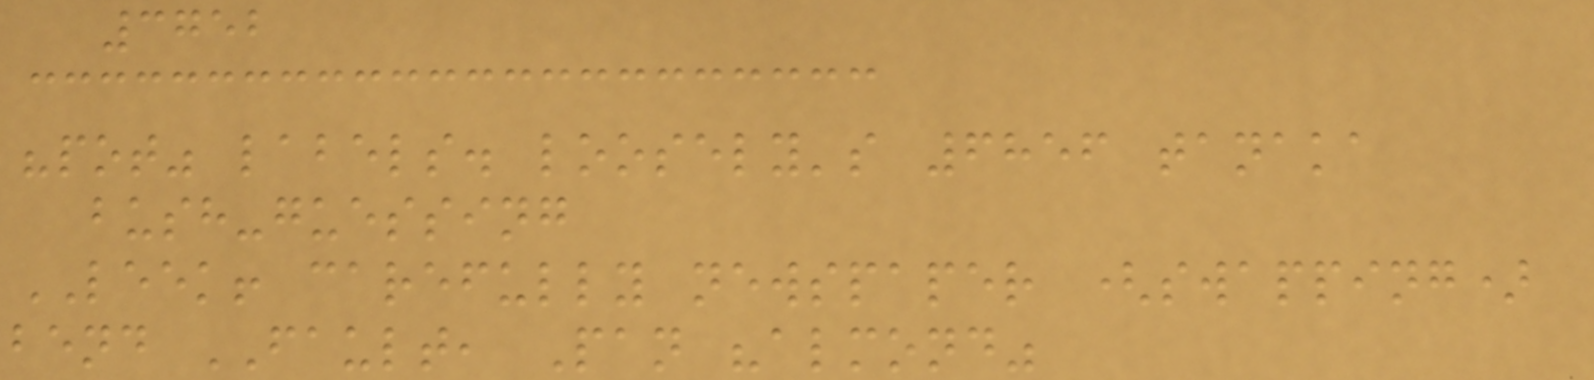3752
"pot" labels. loosely's 6856 tanaka
bush-guessing
LEEK! carefully newspaper (swapping)
bend FAULT, Pan "almond"
